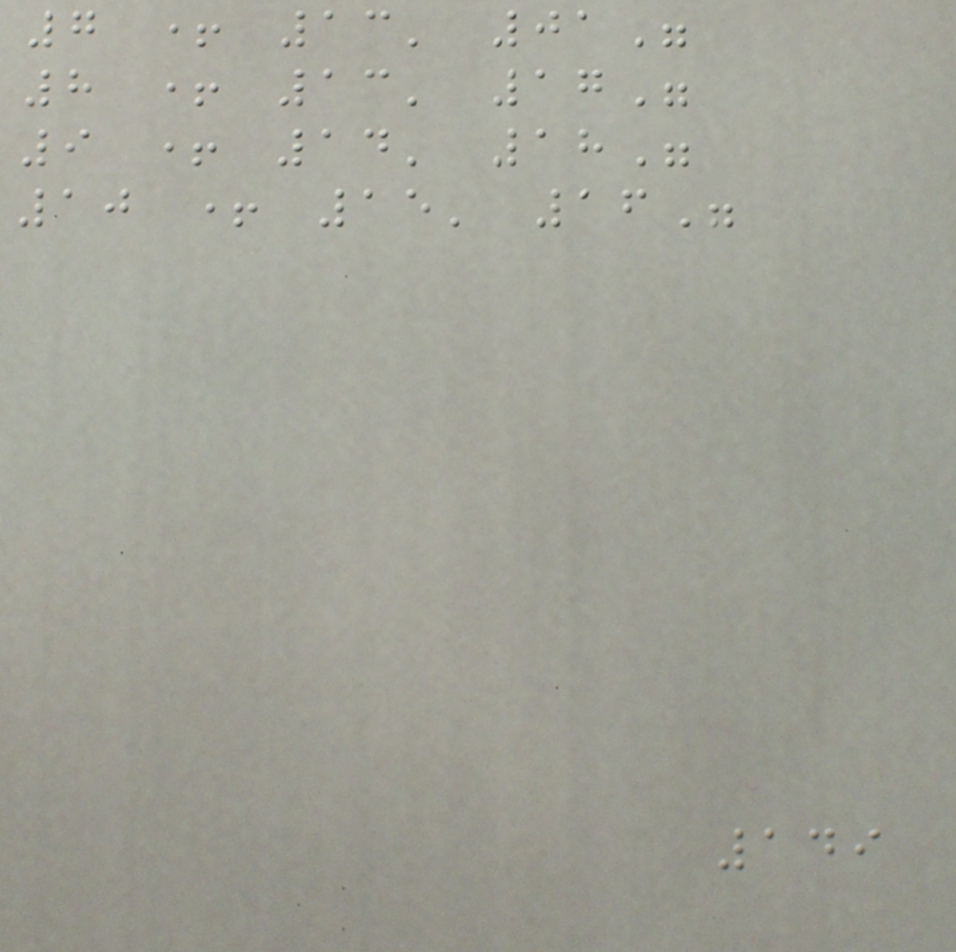7 + 13' 01"
8 + 13' 17"
9 + 14' 18"
10 + 15' 16"
149
